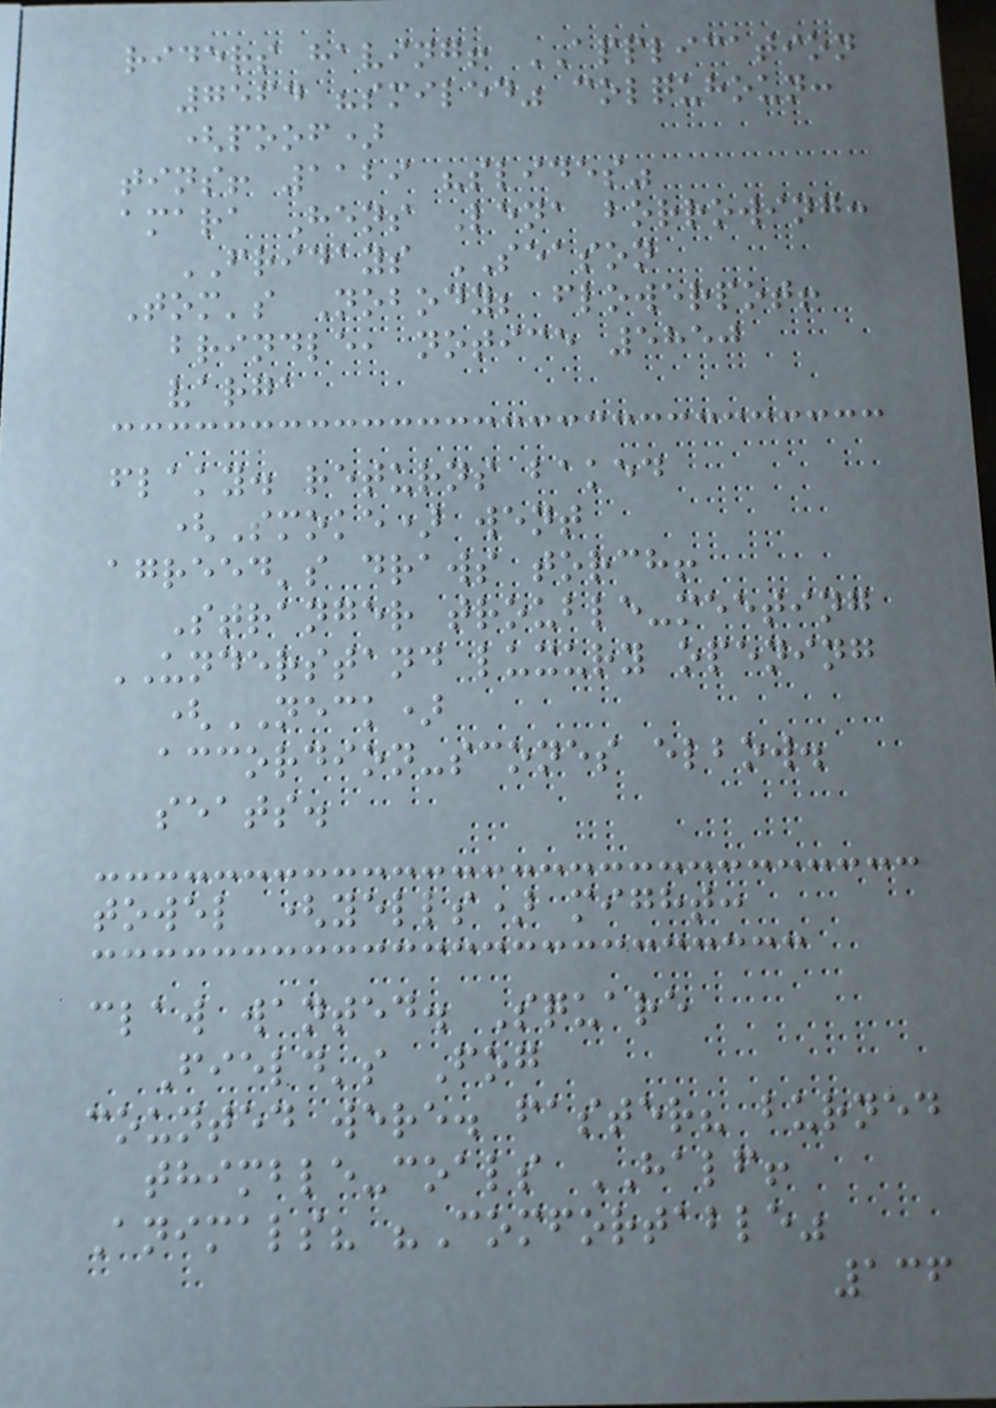riders having! APPLICATION
7564 "smiled" colquhoun:
(poof)
tins! 1129 "slides"
amara Hens Lena borrowing:
FRIDAYS SEASON
Tom's Nobody; flowerpot!
brindle, notice 5850
varga
flaky. returns baked
(Smoke) went
agreed's draws torch!
Stranger trouble-meeting
UNDERSTAND luxury opening
(NECK)
accordion-scones elbow.
seats.
towel (yells) might:
claw wanted. Square
Field's Fog
counted were. faster? burned
thimble-coals HALF!
Animals? "Comfortable"
136
